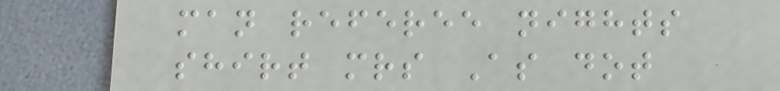man referee nights
shirt mrs As dot
